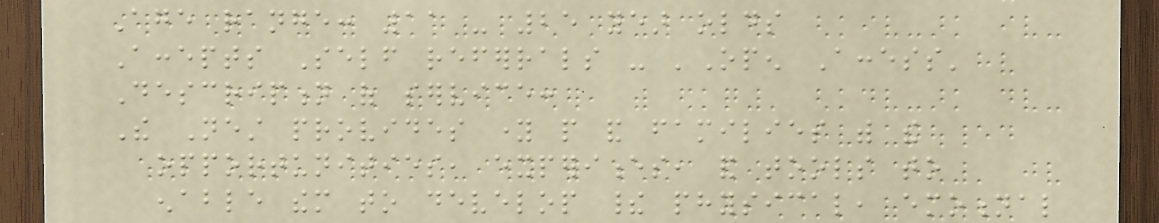Age range: 11 - 25 year olds
Accepts Self referrals - 'Open Access'
Description of service:
The Nest provides young people and families with the
opportunities, experiences, and tools to
enable them to develop their physical, emotional
